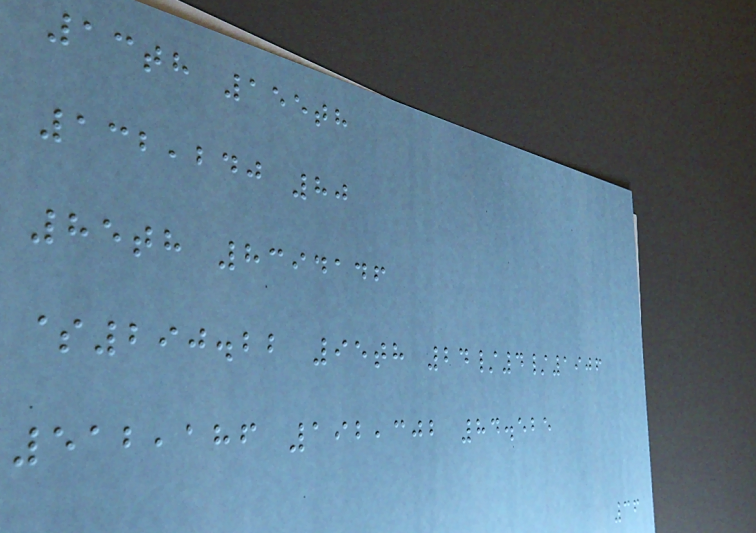13th 155th
132,240 80
85th 8394146
$290.22 95th 24/4/1906
512,186 192,302 84.525
36
